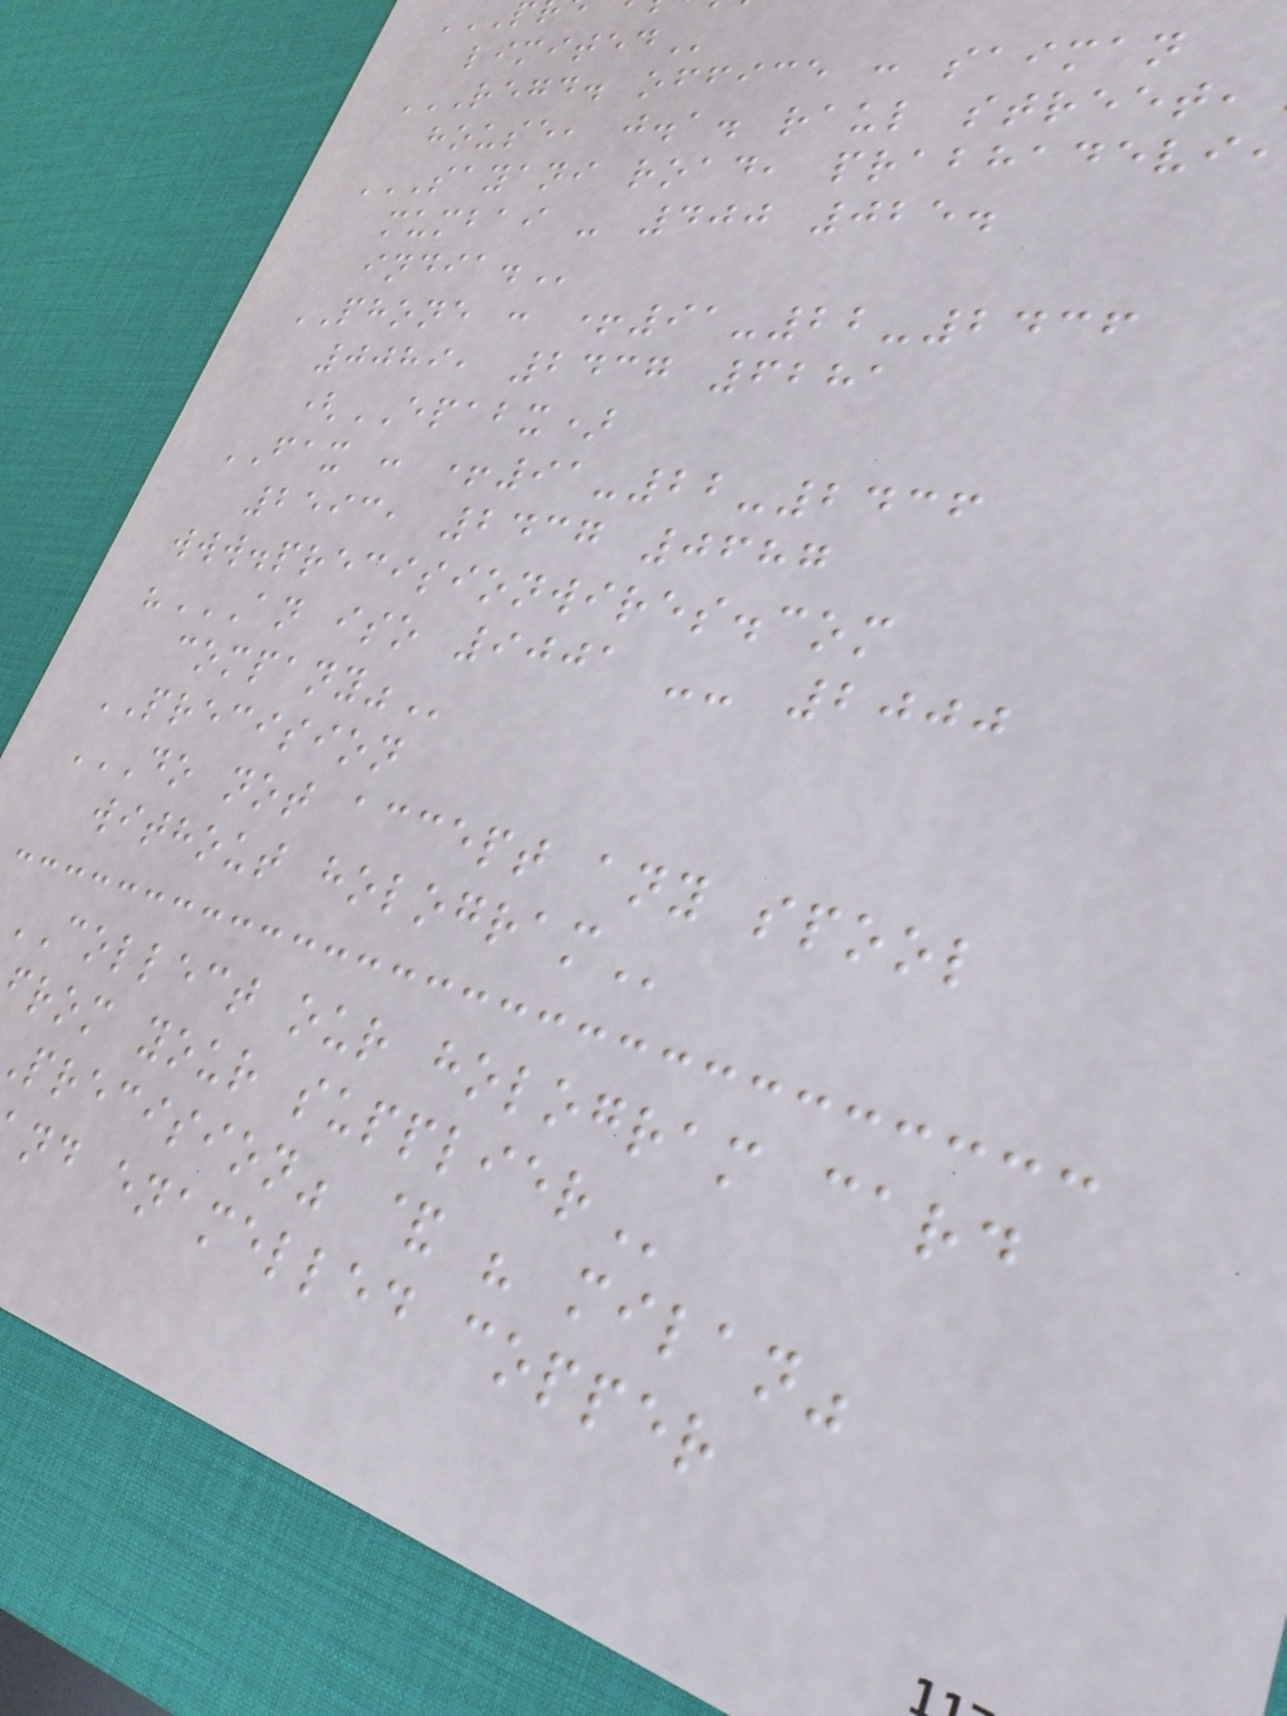REGD. OFFICE : SAIMAN
house, j.a. raul
mumbai - 400 025.
PHONE : +91-22-2436
0089, 2437 6281
(EPABX)
FAX : +91-22-2436
2593, 2437 0687
www.precisionwires.com
"AN ISO 9001 -- 2000
PRECISION
DO NOT ACCEPT ANY SPOOL
without
COLLECT our hologram card
from your
precision" &
nd enamelled copper
